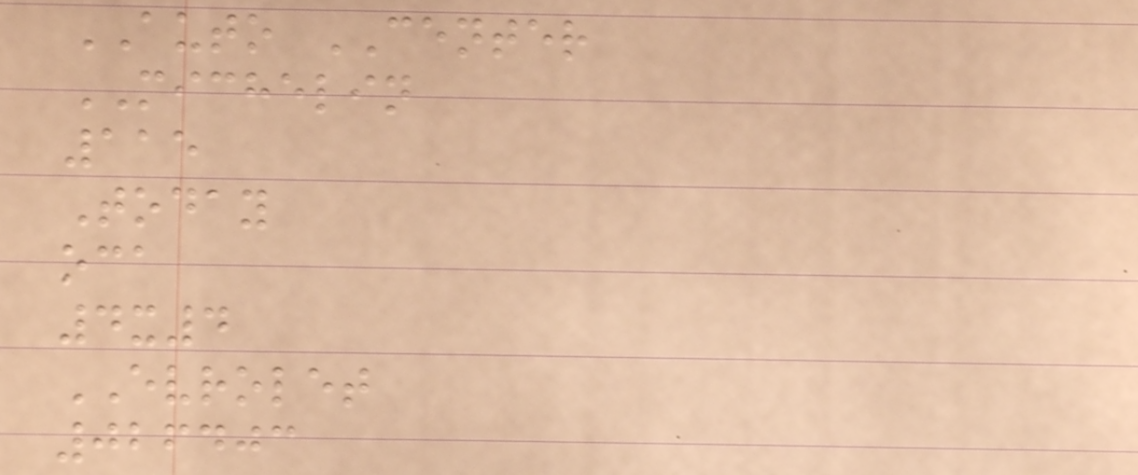AUTO CENTER
MICHELIN
115
Today
oca
4x4
EVROLET
026403
